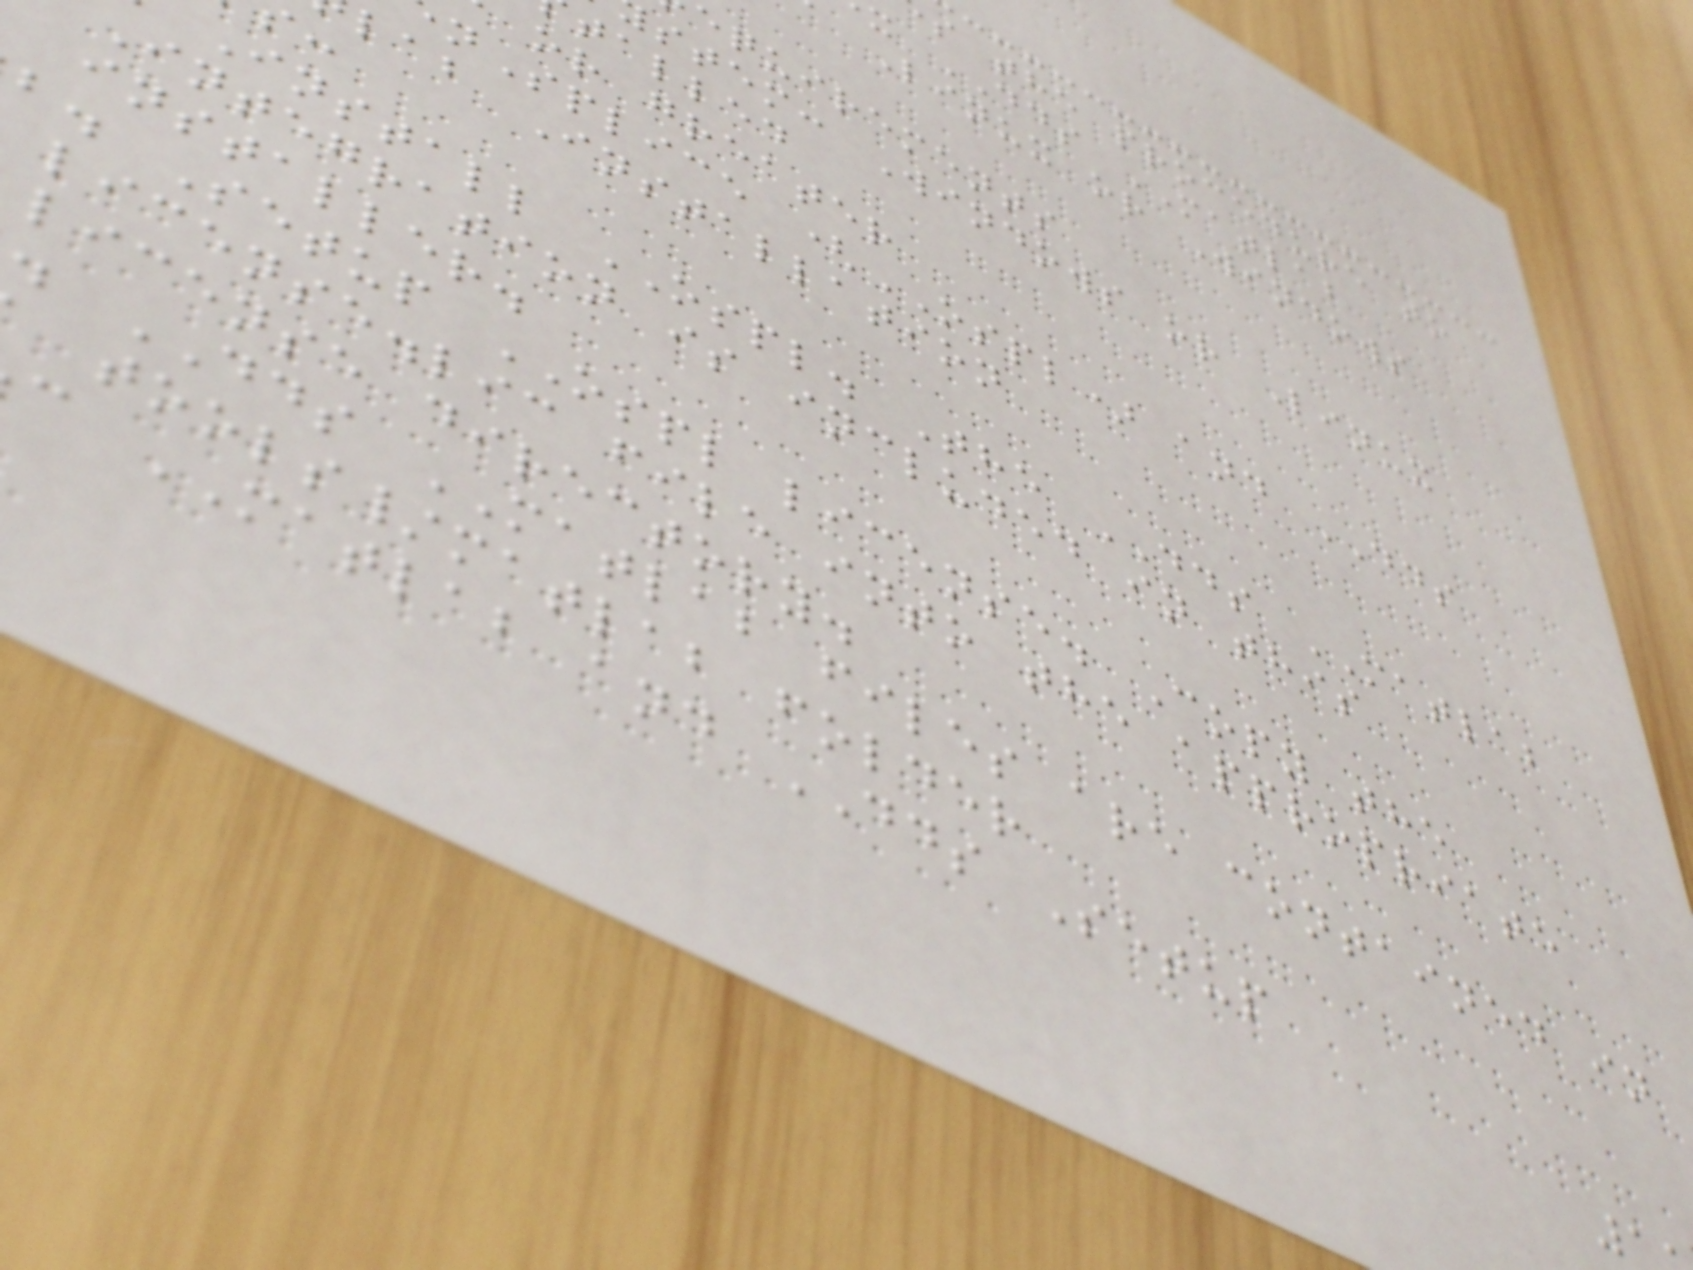s the procedure to
x DDS MATLAB
Linux or Windows
equirements
stem: Windows or Linux
talled
or greater
nSplice (OSPL) and DDS
lab Installation
Install OSPL. The DDS MATLAB
Integration is included in this
installer.
b. Setup OSPL license. Copy the
license.lic file into the appropriate
license directory.
. DDS MATLAB files are contained in
tools/matlab folder
c MATLAB and DDS Setup
